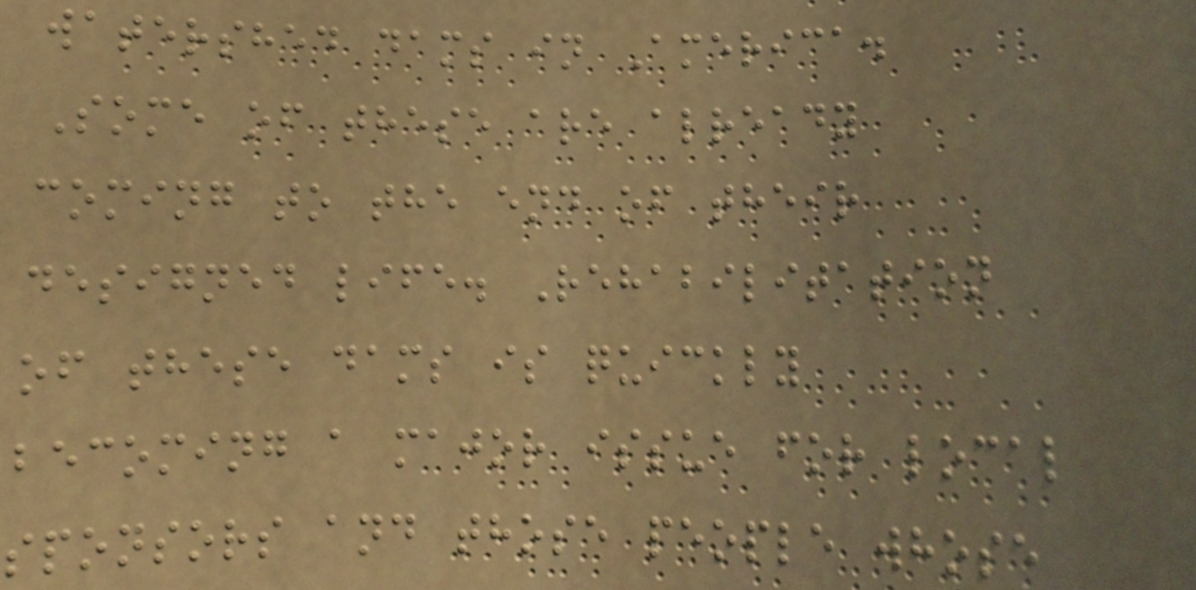watershed dams in America.
Some of these are already
coming to the end of their
designed life. Rehabilitation
of these dams is quickly
becoming a major issue for local
sponsors and those people whose
